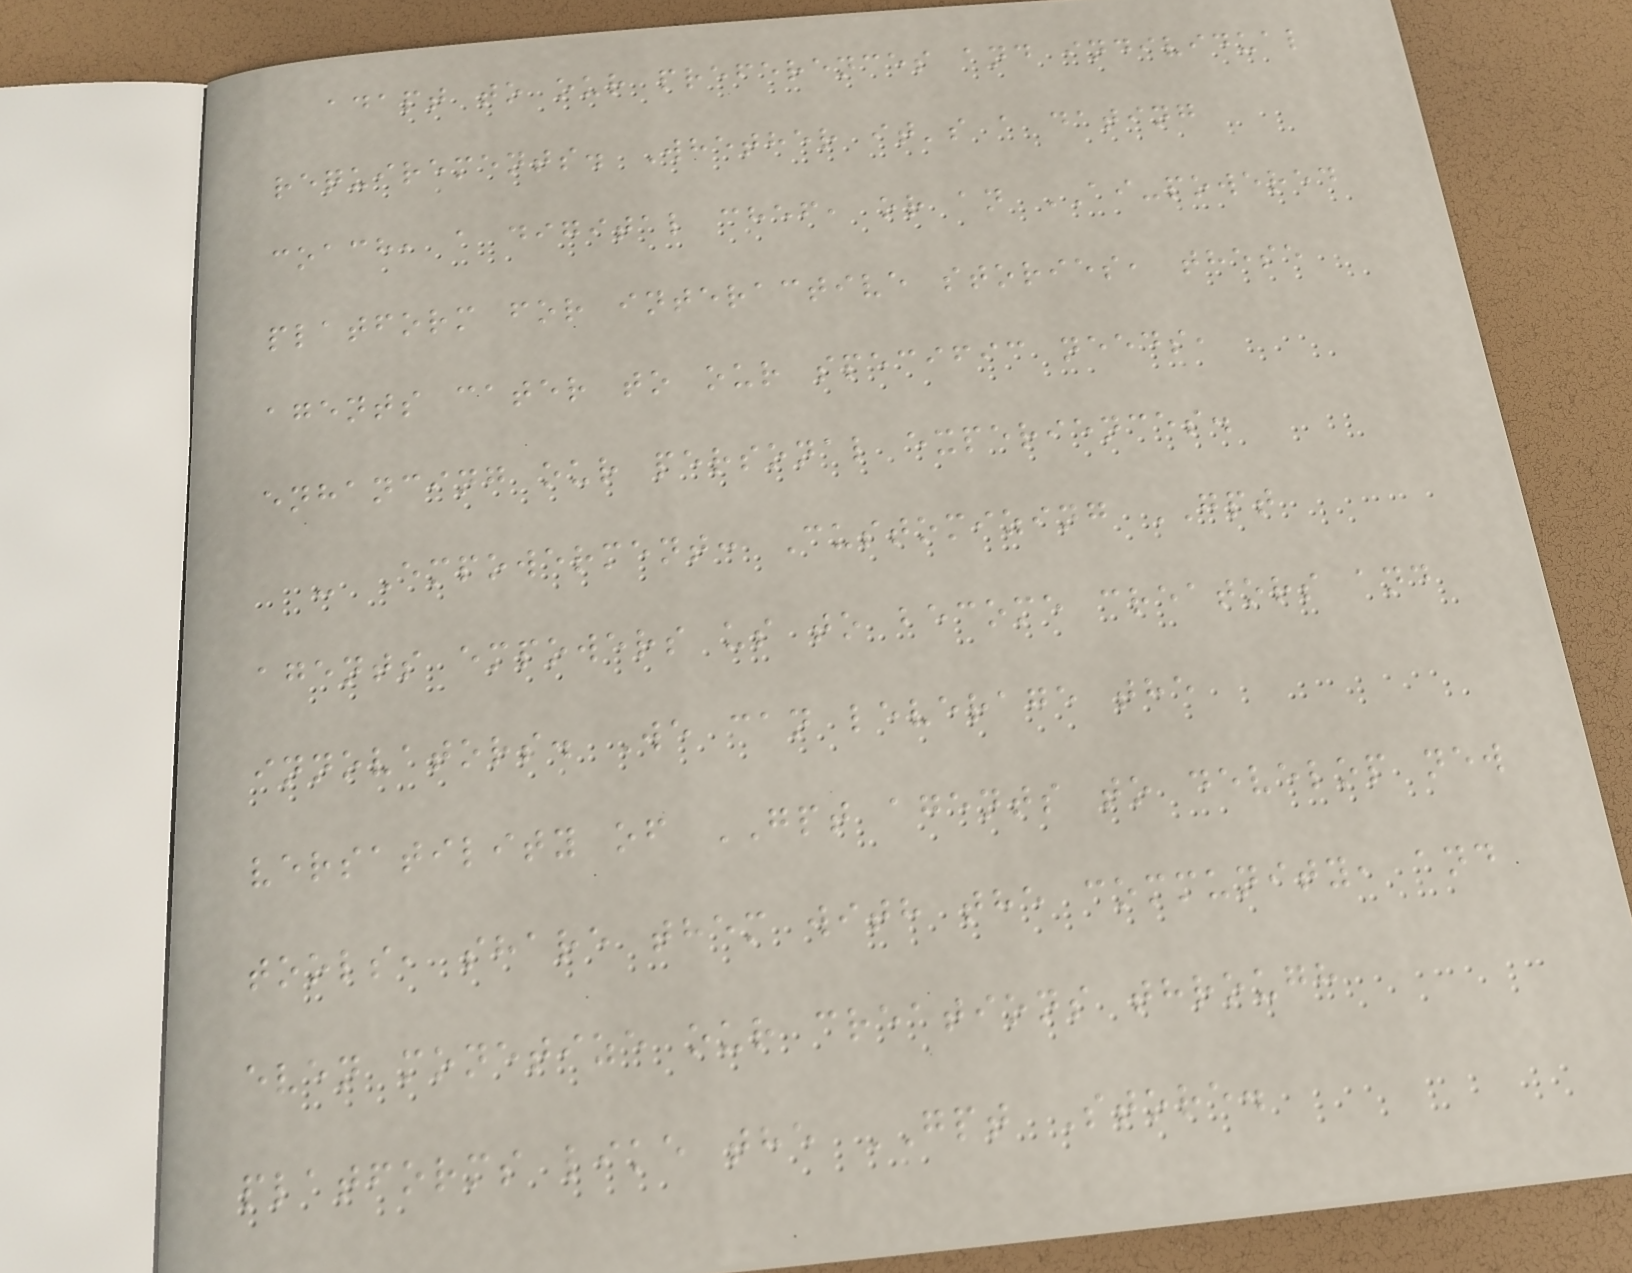adapt to our preferences and individual
requirements. Whether it's a dating
coach, a digital chef, or an AI-powered
platform for interactive stories, these
agents cater to our specific needs,
enhancing our personal experiences.
- Empowerment: Customizing GPT
agents empowers us to become creators and
innovators. We can leverage the
versatility of GPT agents to develop new
tools, share them with the community, and
even monetize our creations through
platforms like the GPT Store.
